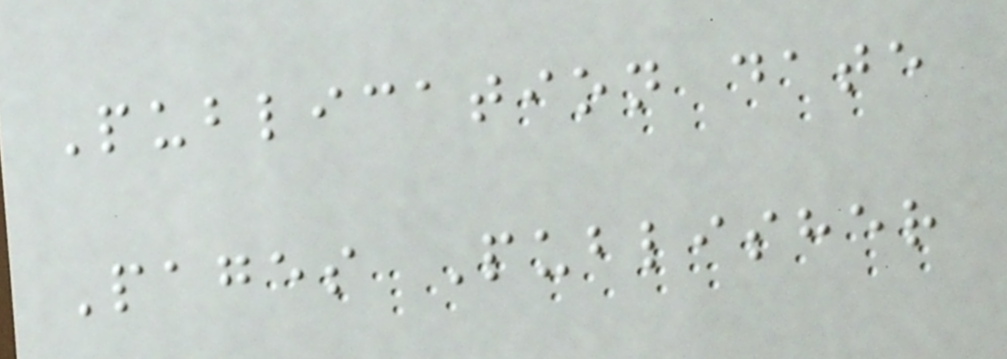Publication date
Pages Publisher
